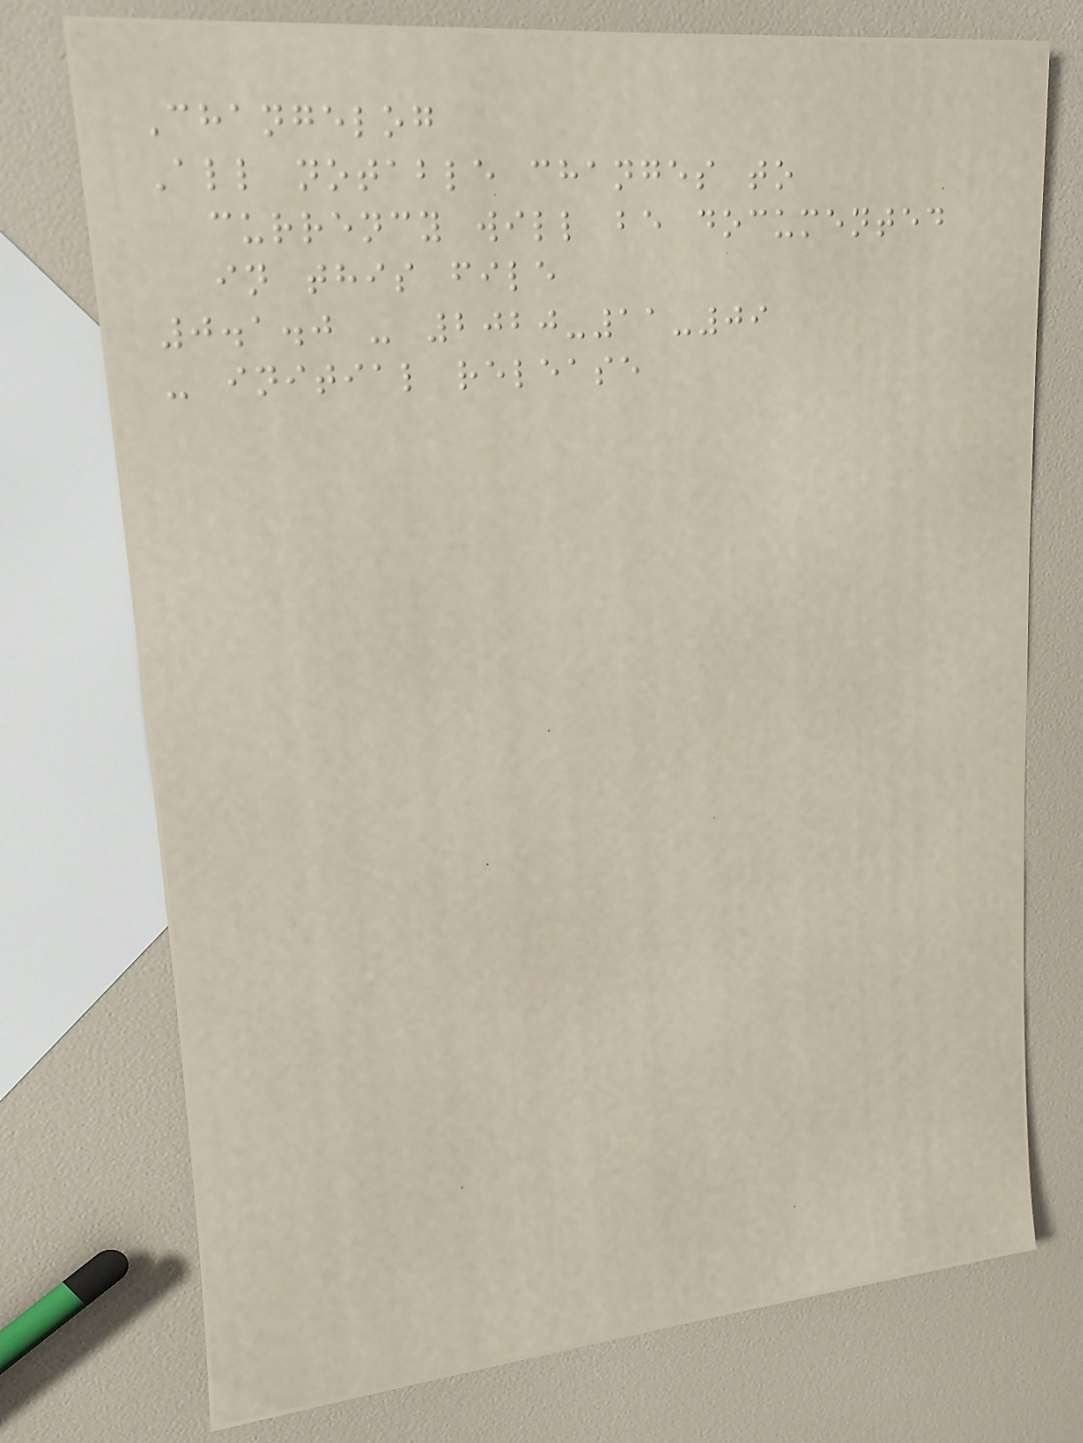Changelog
All notable changes to
currency will be documented
in this file
0.1.0 - 2020-11-09
- initial release
